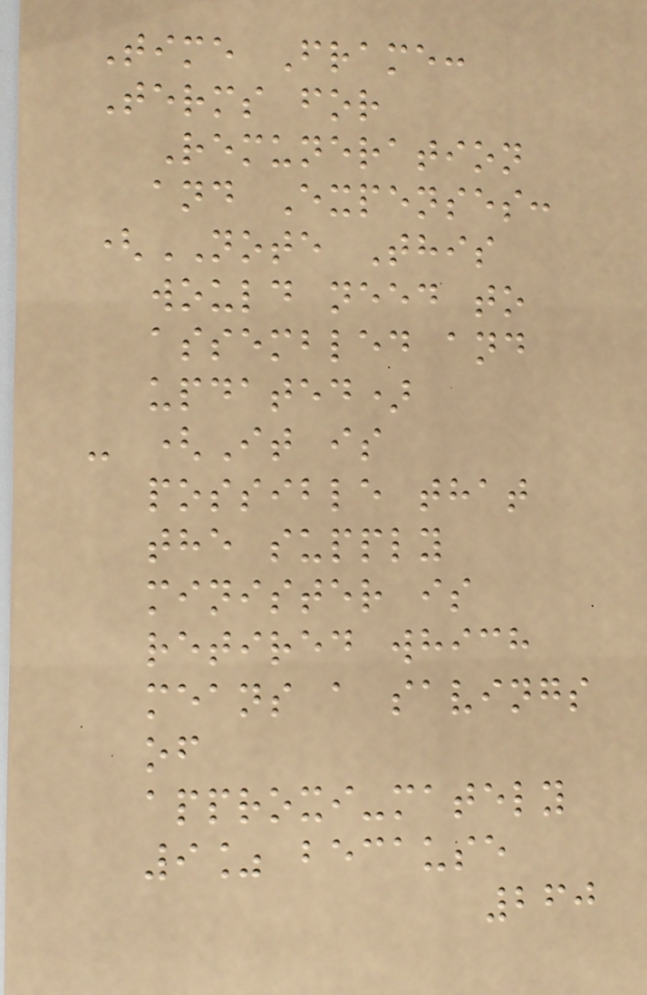Time Frame:
Terms for
Remuneration
and Expenses:
(NOTE This
would need to
assembled and
updated)
- (It is
possible that
the supply
minister is
retired which
means a savings
of
approxi-mately
9% because
260
